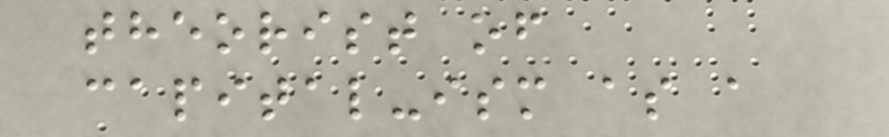theorist of
capital-ism as a
